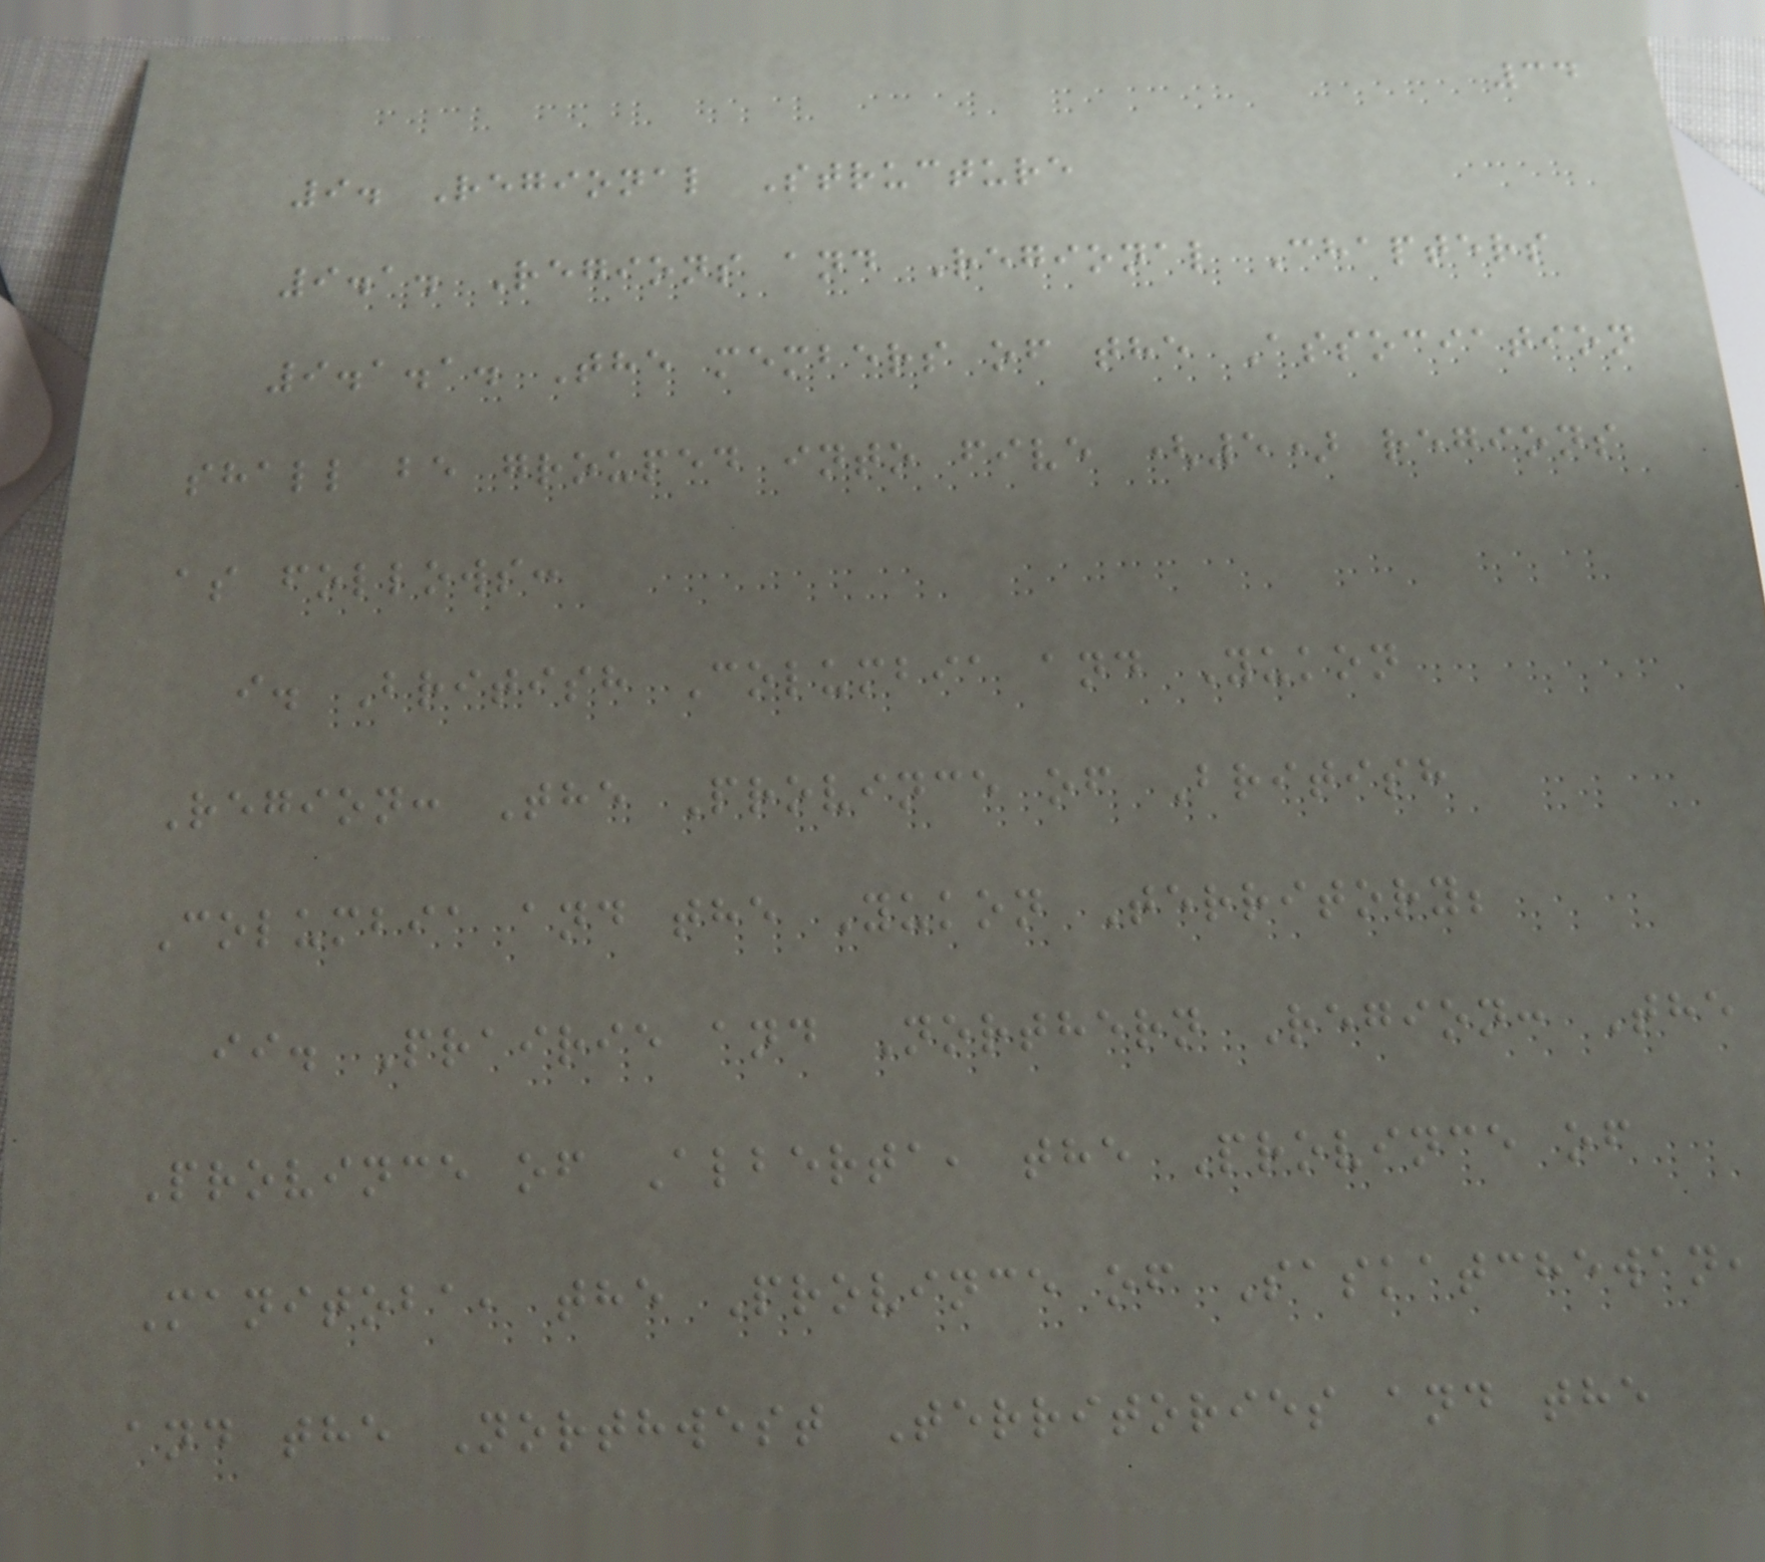34
9. Regional Structure
9.1. Regions and Regional Chapters
9.1.1. The members of the Association
shall be grouped into five (5) regions
as follows:
i. British Columbia and Yukon
Region: The Province of British
Columbia and the Yukon Territory;
ii. Prairie and Northern Region: The
Province of Alberta, the Province of
Manitoba, the Province of Saskatchewan,
and the Northwest Territories and the
